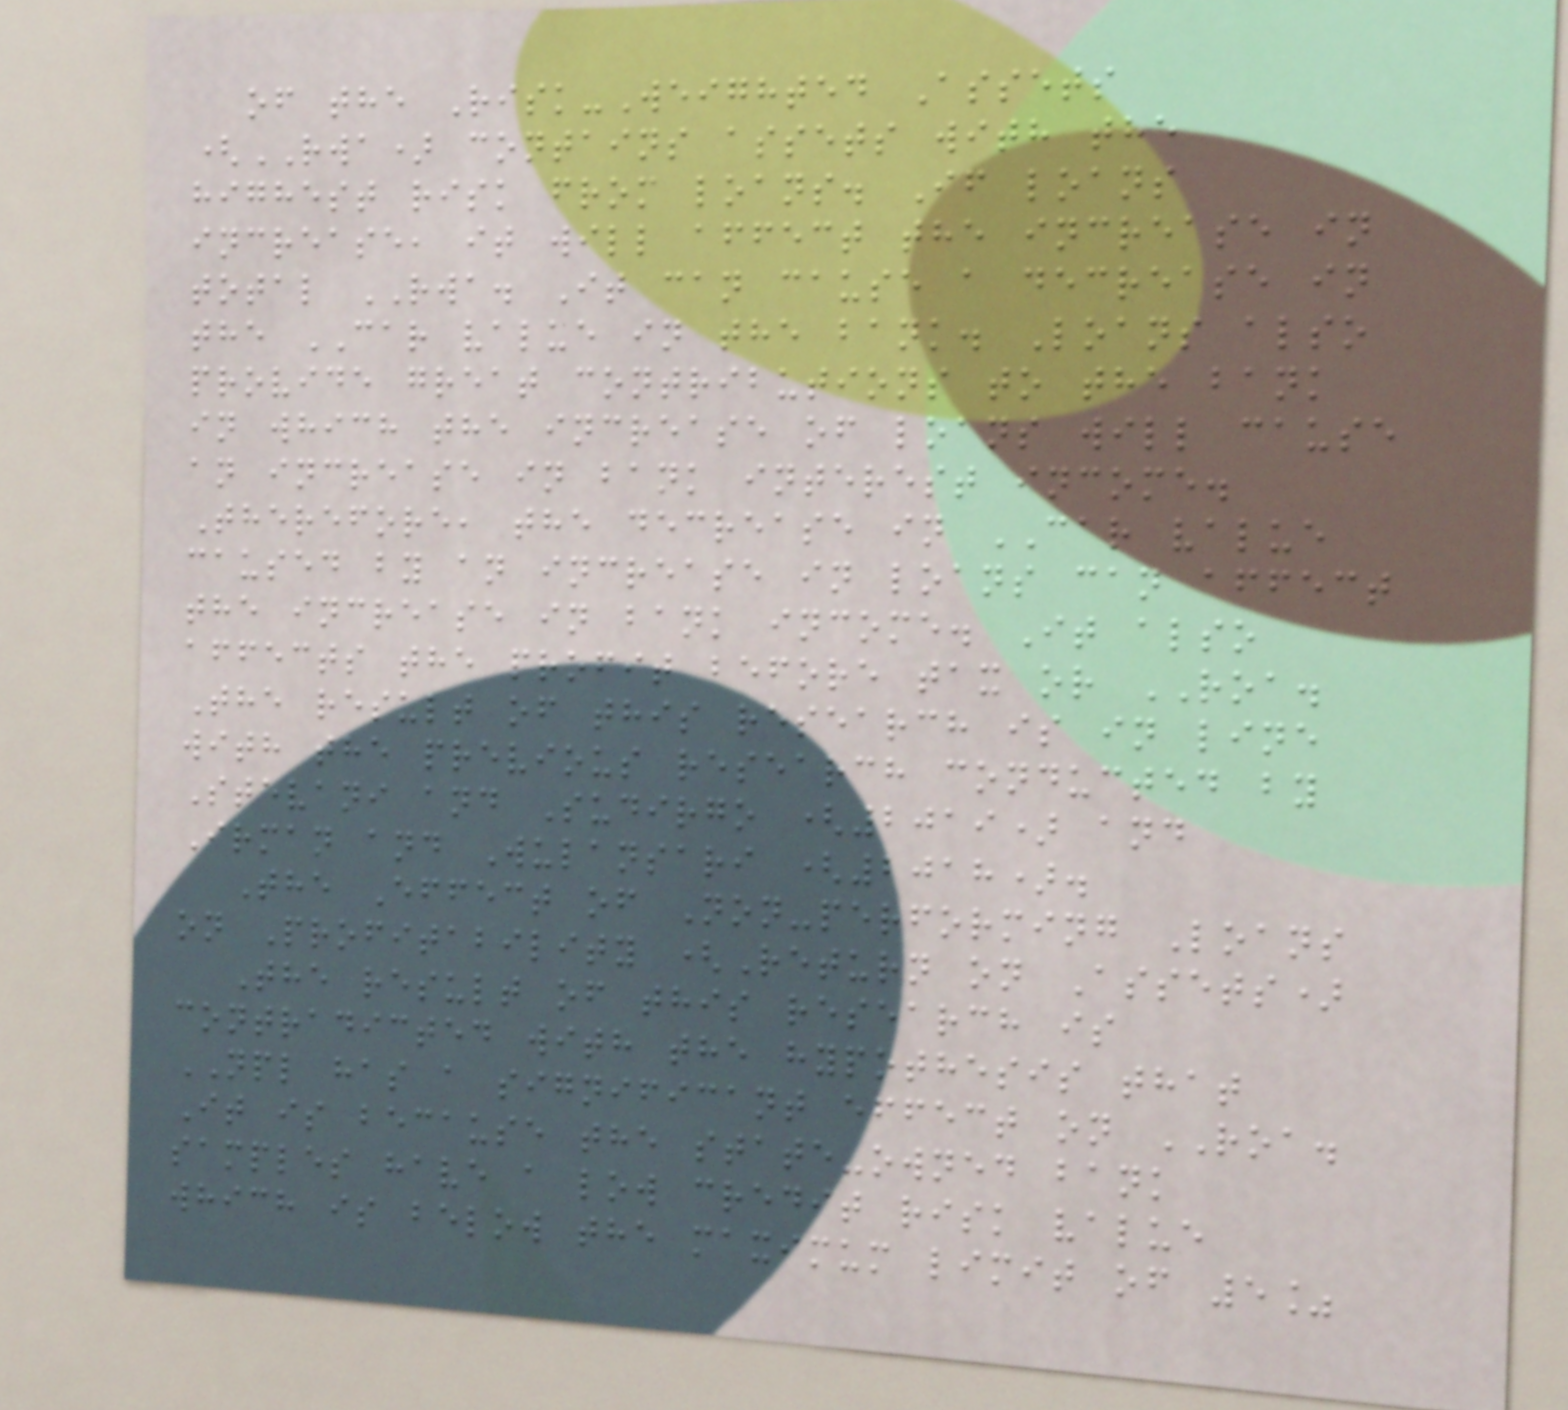of the Risk-Weighted Assets
(RWA) contains assets with the
highest risk from loans. If loans
increase, it will affect the increase in
total RWA. It can cause a decrease in
the CAR value in the bank. Loans also
provide great contributions to the bank
in which the increase of loans will cause
an increase in bank interest income.
Therefore, the decrease in CAR value
caused by an increase in loans can affect
the increase in bank income. It also
affects the profit before tax or ROA.
The result of this research is in line
with the previous research conducted by
Stevani and Sudirgo (2019) and
Irman and Wulansari (2018).
The Effect of Non-performing Loans
on Profitability (Return on Assets)
The result of this research is
contradicted with the hypothesis that
NPL has a significant effect on ROA.
It is because the state-owned bank
samples have a low credit risk value
which is below the maximum limit of 5%
